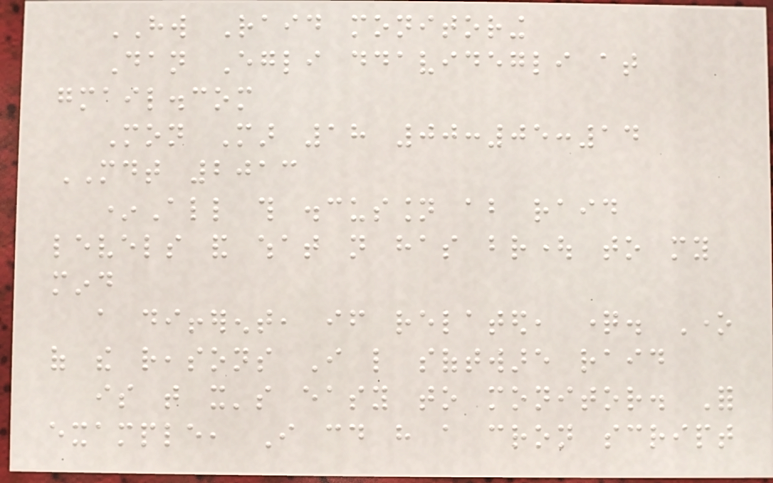HW Raid monitoring
Dan Egli ddavidegli at
gmail.com
Mon Mar 18 00:05:14
MDT 2013
*All this discussion about raid
levels and what not has brought to my
mind
a different, if related, question. One
of the reasons I like software raid
is that it's easy to monitor. For
example, I could have a cron script
